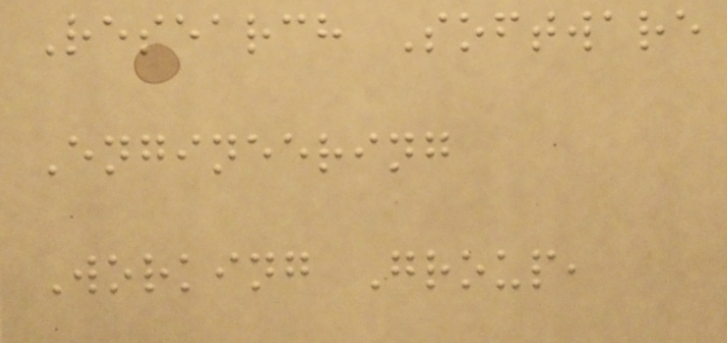Research Software
Engineering
Working Group,
